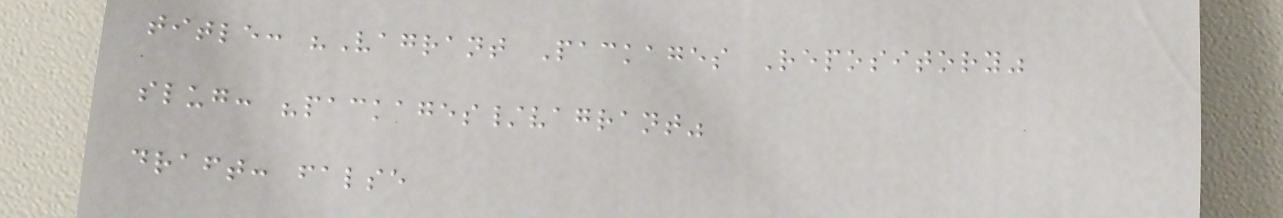title: "Vagrant Packages Repository"
slug: "packages/vagrant"
draft: false
